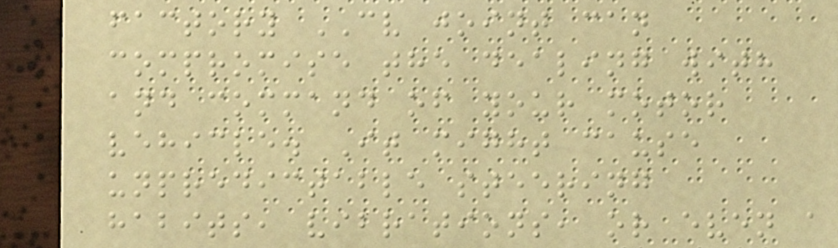factory CV joint can
compromise the dealing with
and command of your motor
vehicle. It might cause
unpredictable steering
habits, vibrations, or even a
